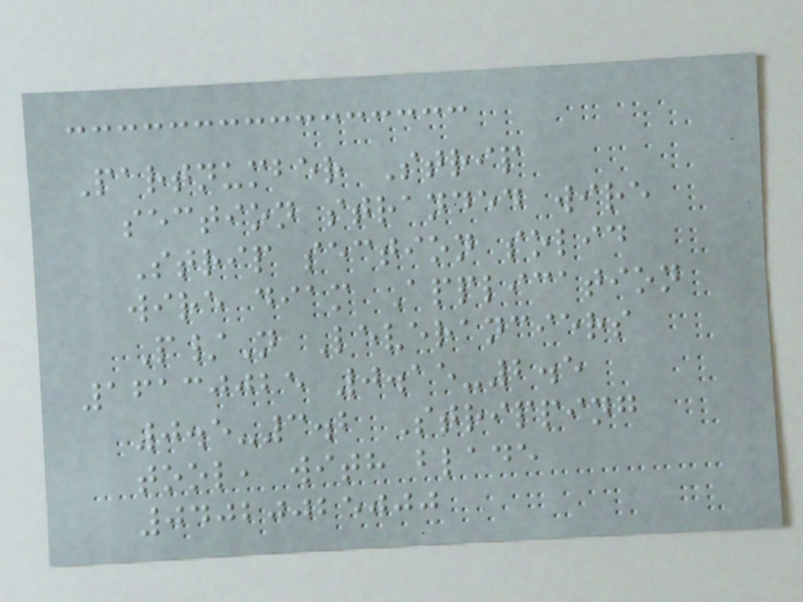Partnumber Strip
section stranded wire
Strip section solid
wire diam Application
P/N Leveranciers
16130025 0.15-2.5
0.5-3.2 Stripping
tool, with blade
04020025000
